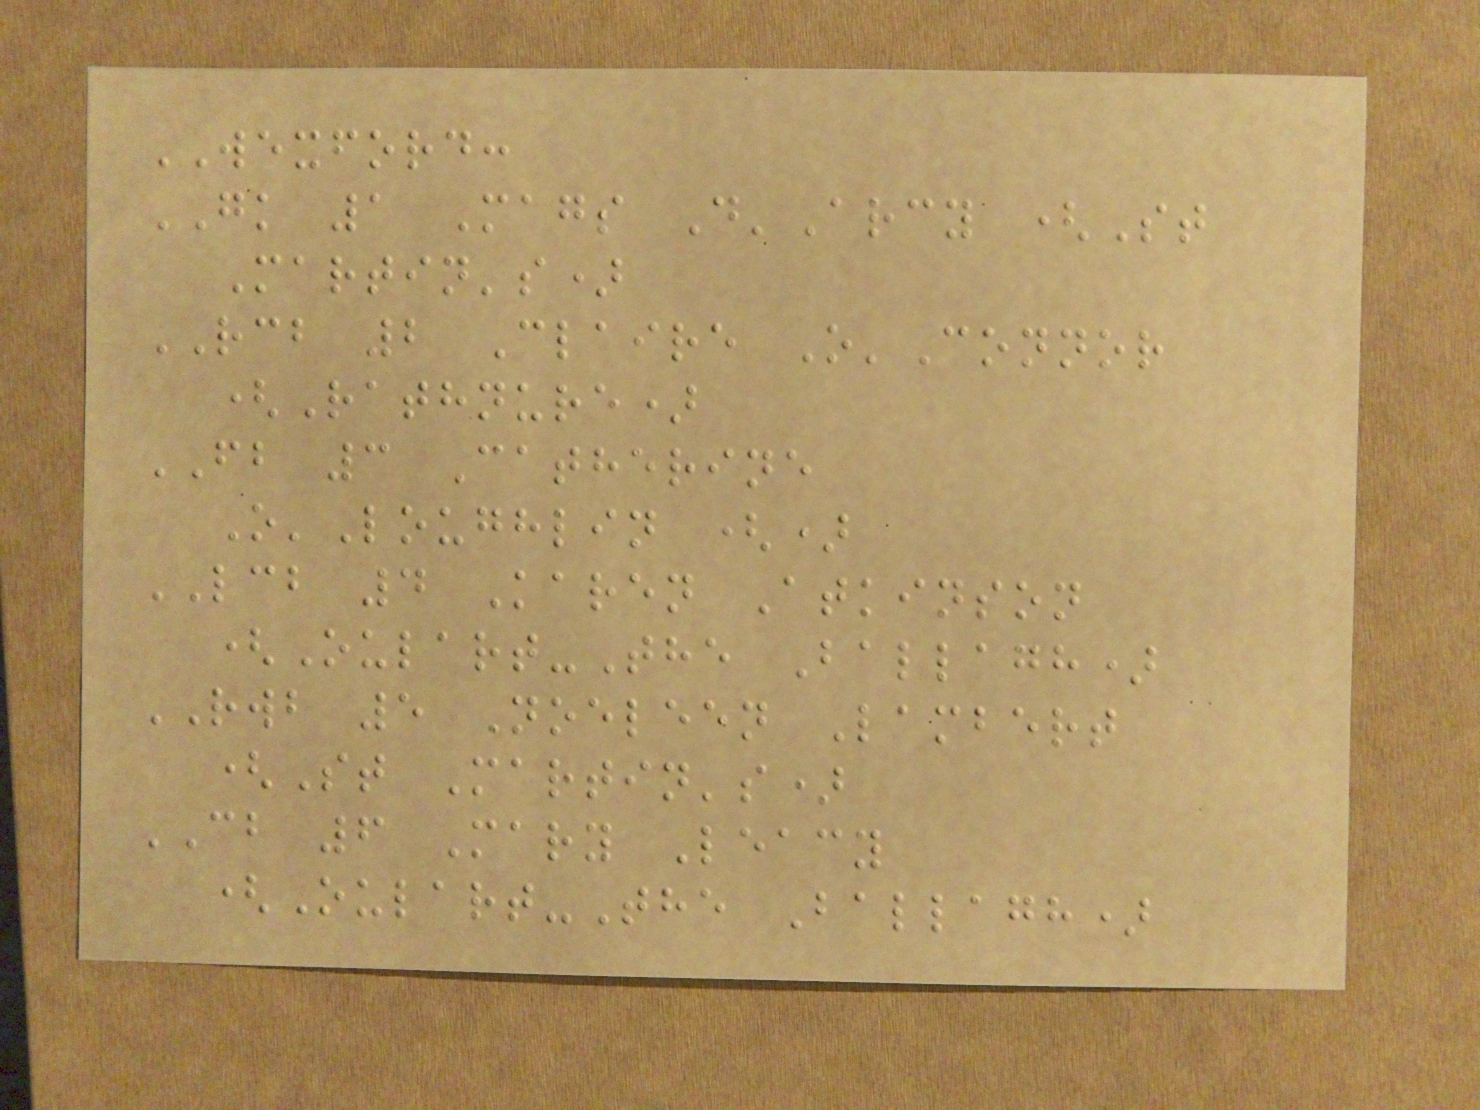WEXFORD:
GK 1 Mags D'Arcy (St
Martin's)
RCB 2 Claire O'Connor
(Rathnure)
FB 3 Catherine
O'Loughlin ()
LCB 4 Karen Atkinson
(Oulart-The Ballagh)
RWB 5 Noeleen Lambert
(St Martin's)
CB 6 Mary Leacy
(Oulart-The Ballagh)
